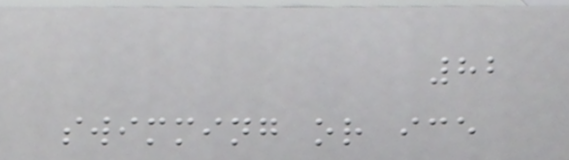82
swimming or ice
